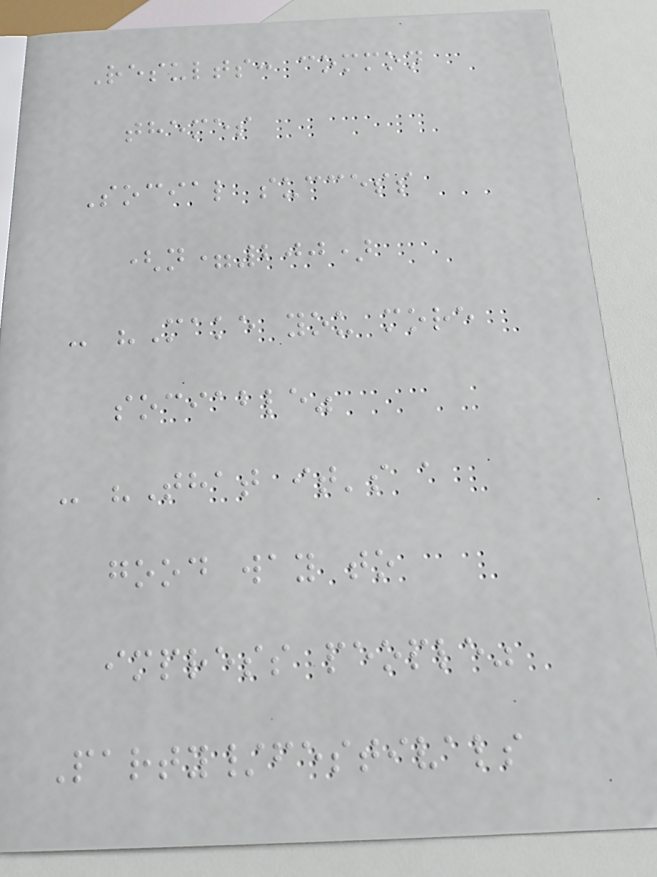Results: common
themes
Social success
(n=200)
- "Make you more
sociable"
- "That it's a
good way to
impress people"
Party/festivals
